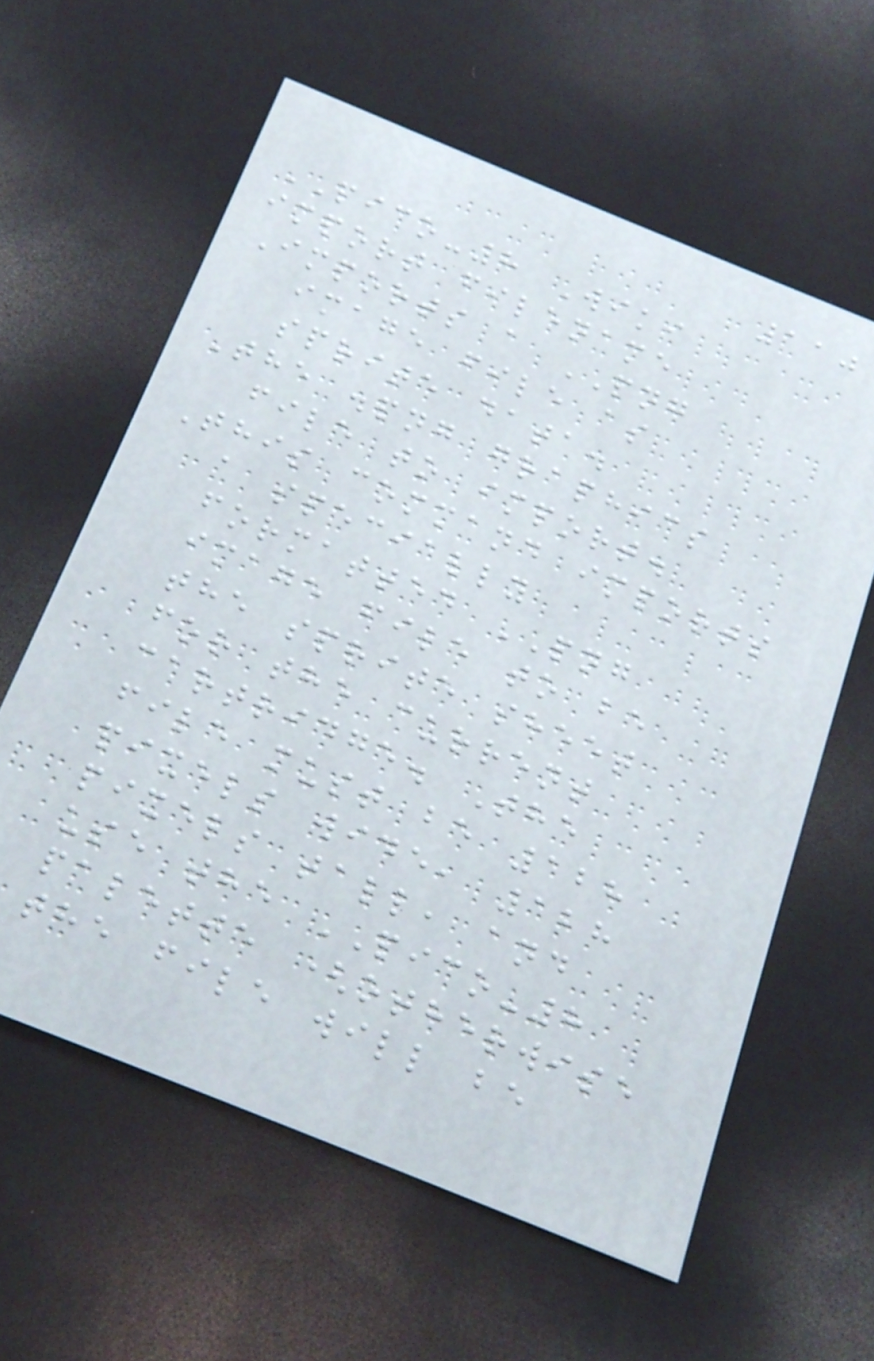110
PICO-8 Wiki
import filename
Imports a PNG
image file as
sprite data.
The .png graphics
file to import.
This command imports
a specially
formatted PNG
image file to be
the sprite sheet
for the current
cartridge. The
file must be 128
pixels wide, 128
pixels tall, and
use the PICO-8
palette (otherwise
the file will be
